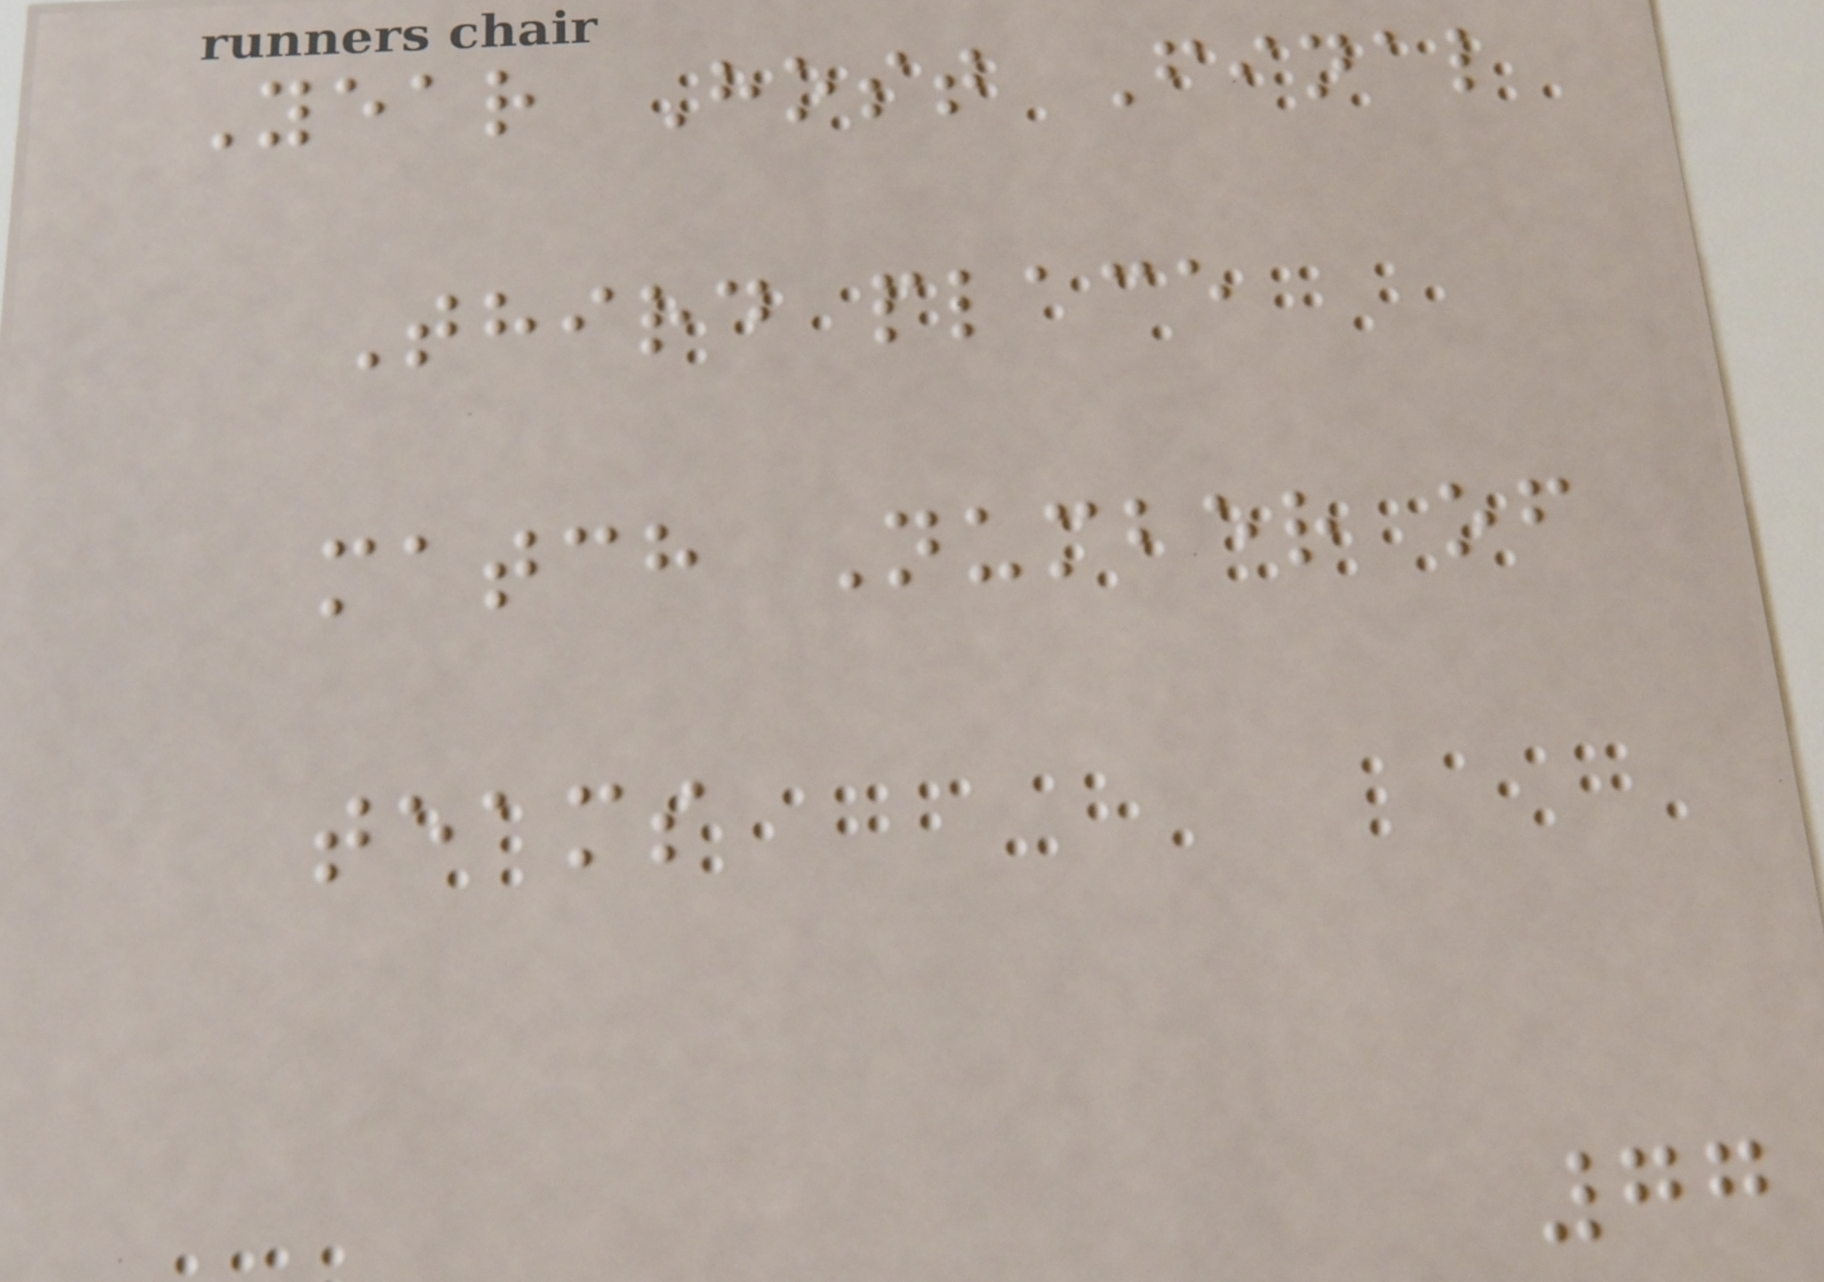Year Host Final
Third place
match Number of
teams
77
